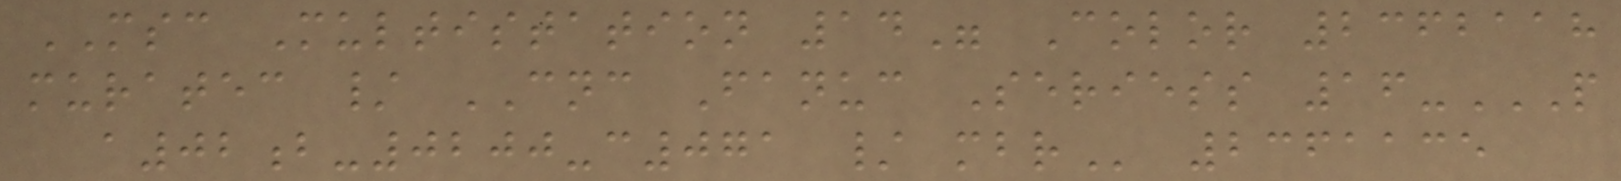MSC Multistation 14" Color 2362118
muratec / CNC Fanuc Seriess 16-P
A02B-0200-C071 / MBR 2361135
